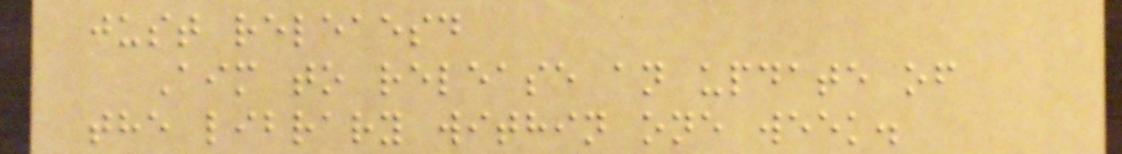just releaesd
Aim to release an update of
the library within one week.
